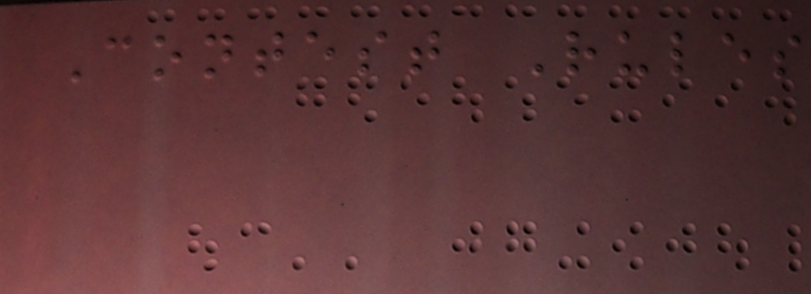Contest Rules
